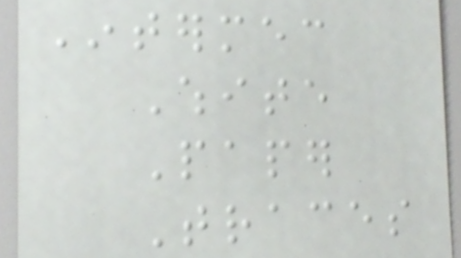Intermec
White
Paper
Traces
